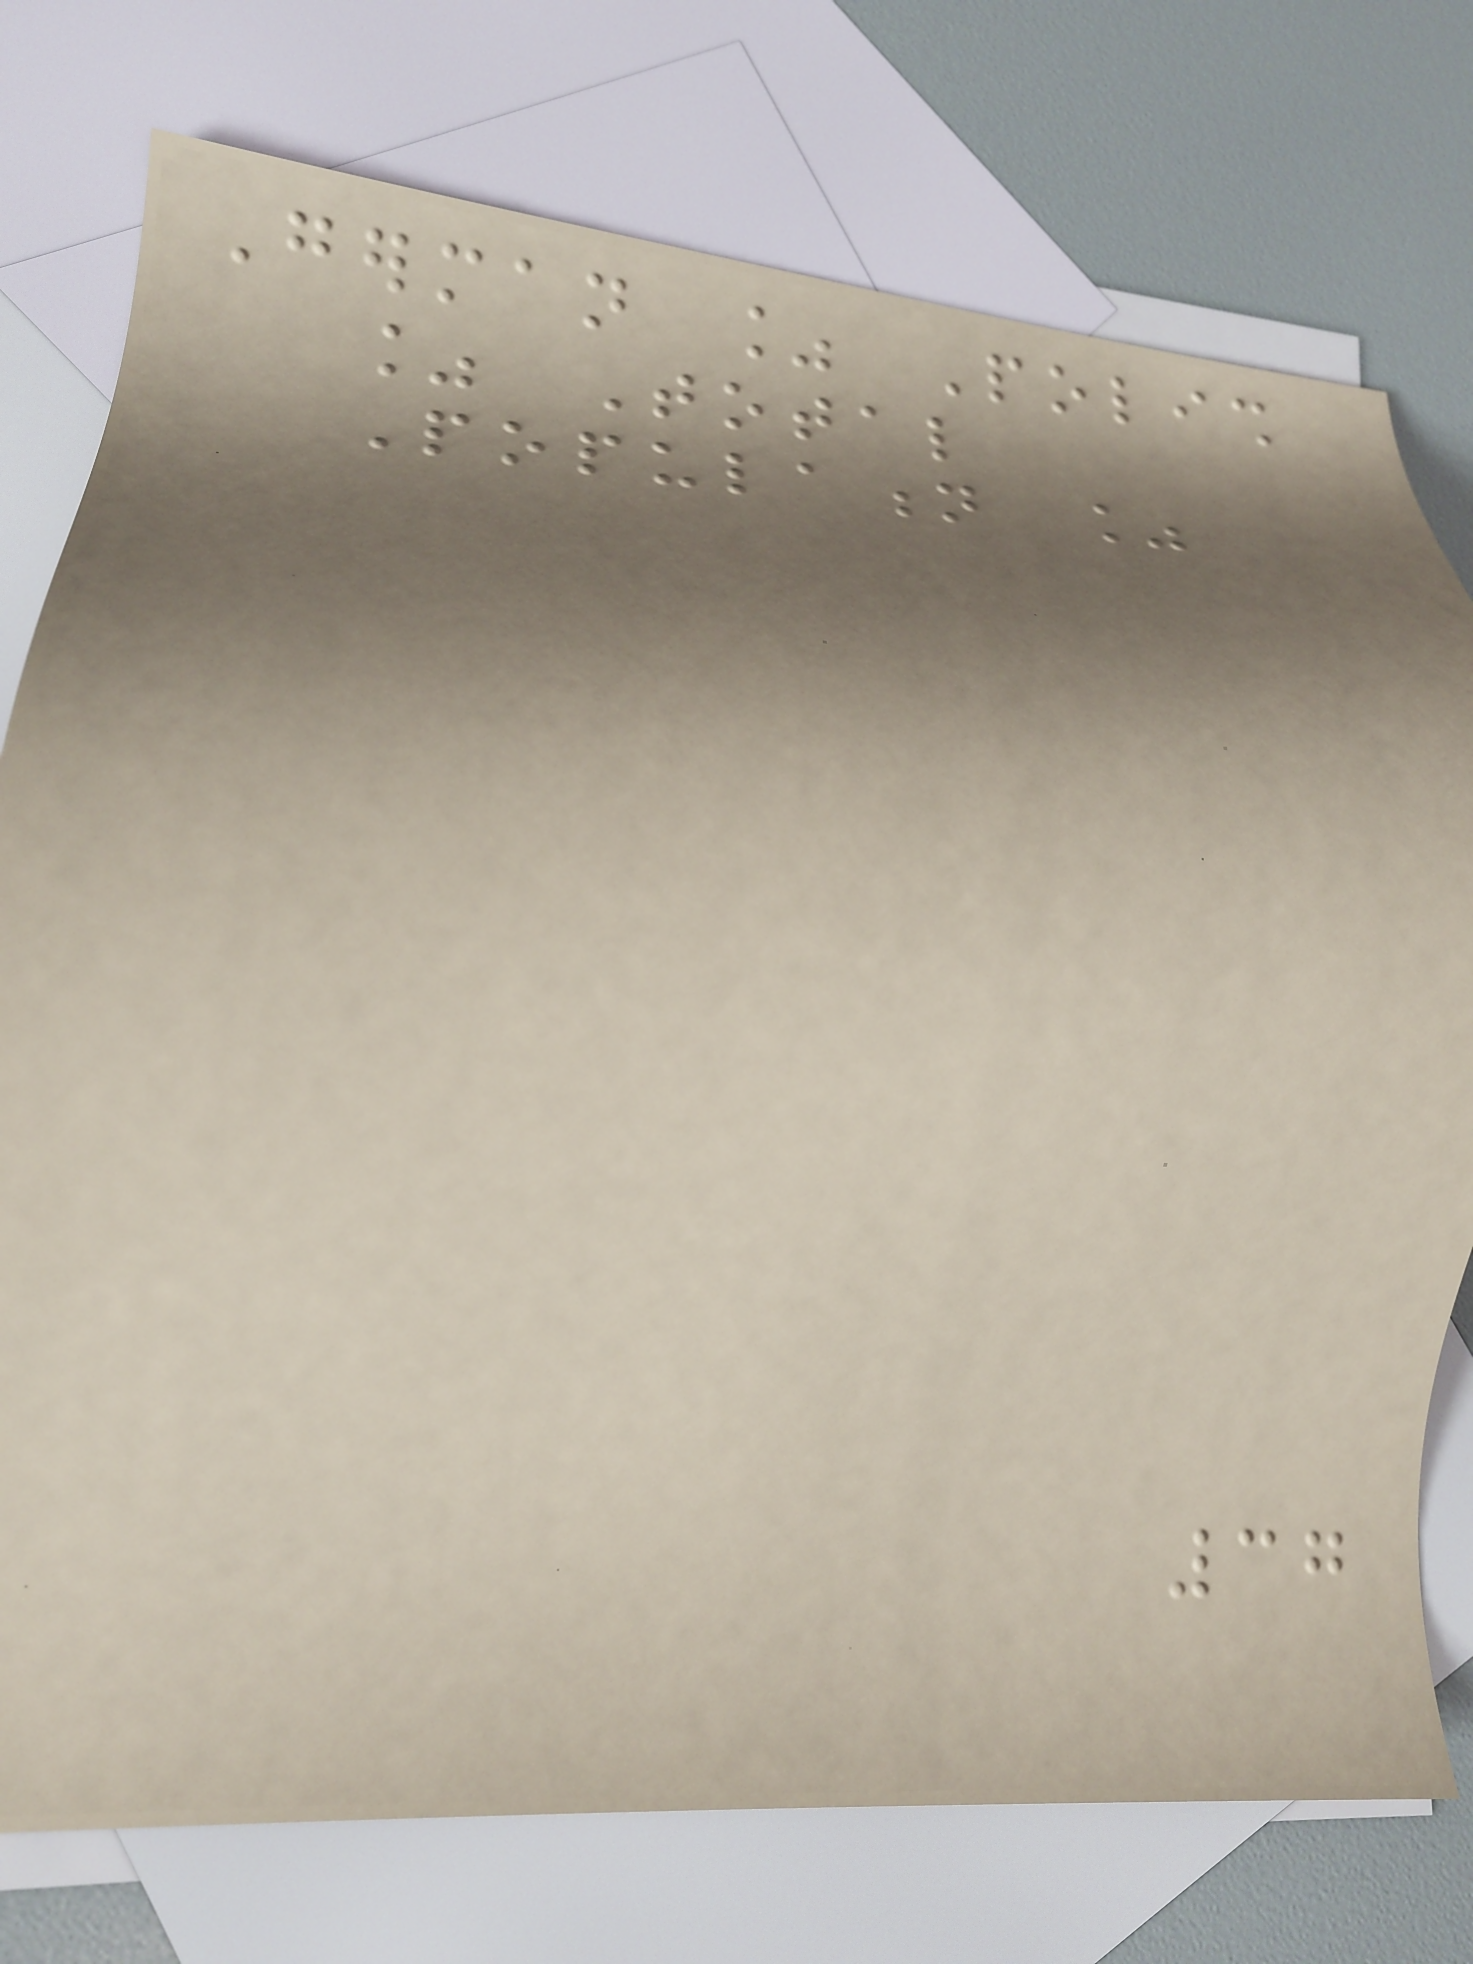German % Polish
% Total
Population %
37
